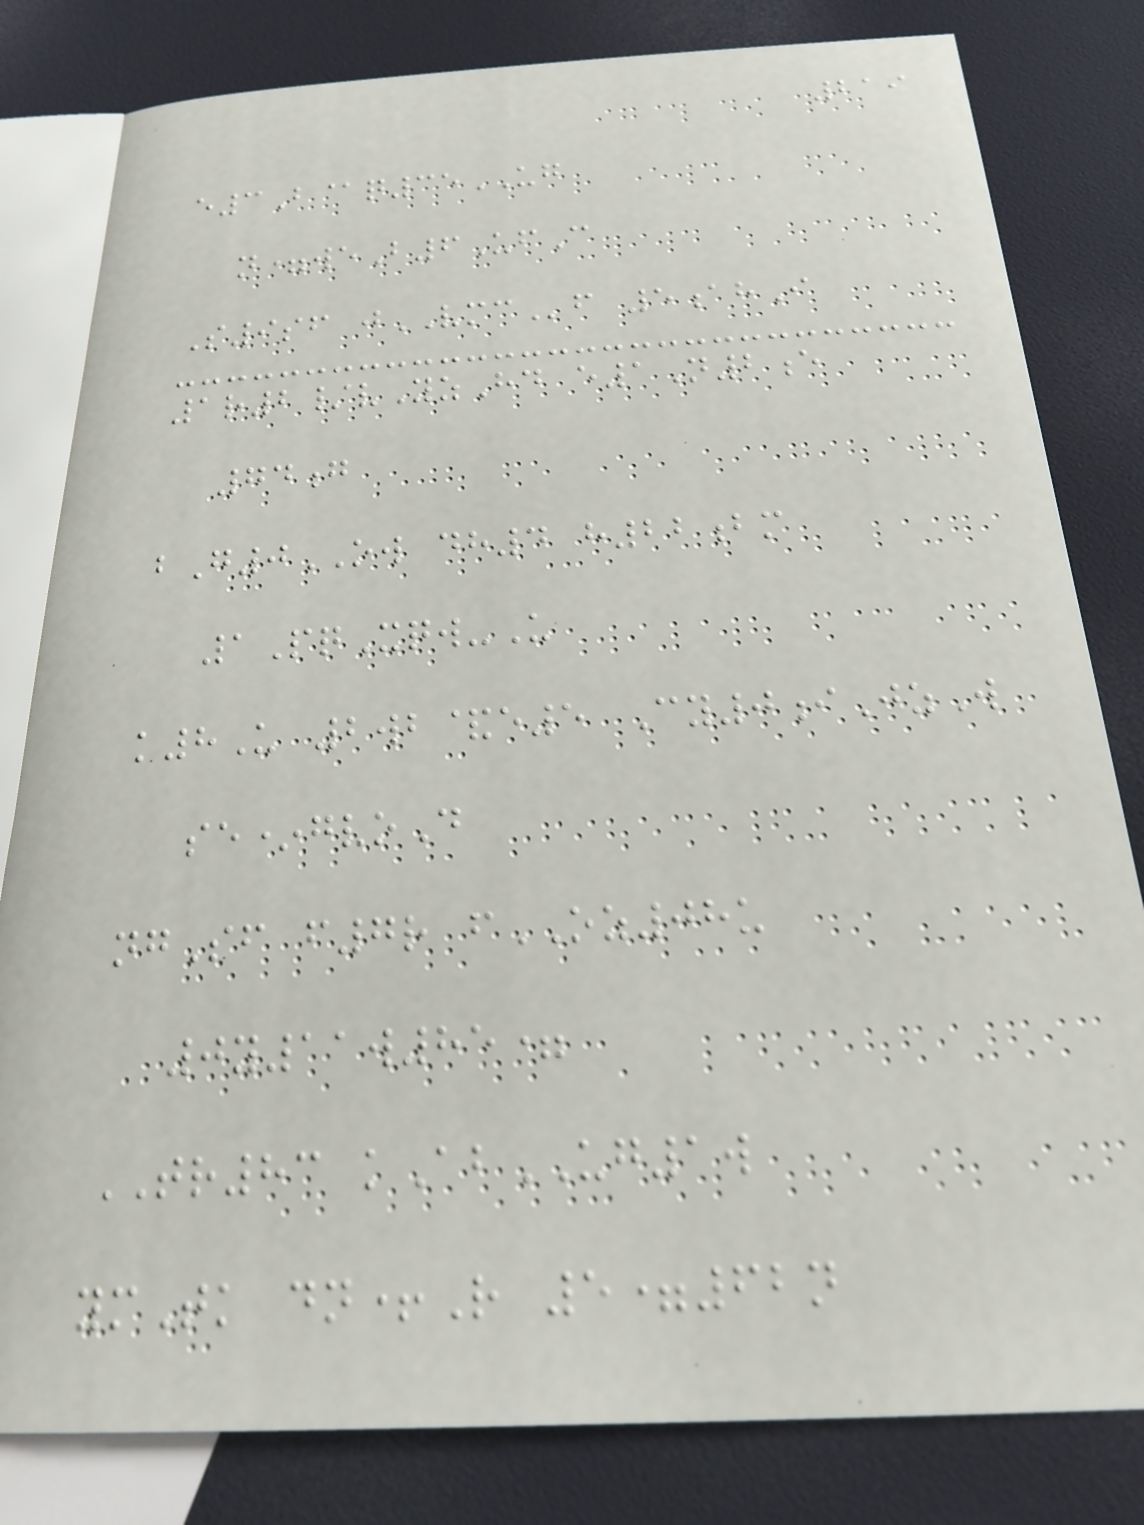219
e3B@q35UG
n=weB6UfC
S9sf jVMCf 5ahI
1r2/vYzHd e1N2e
74g
bG0OW dh4 h22bm
1PqXqw-U
k8U 2wb&e5 Cy0iJzW
se*gvoD
ngSf f7r fOZ08u
0y11w85=
TR83 kAbUG1w
ymTk dn+R 5=62n
